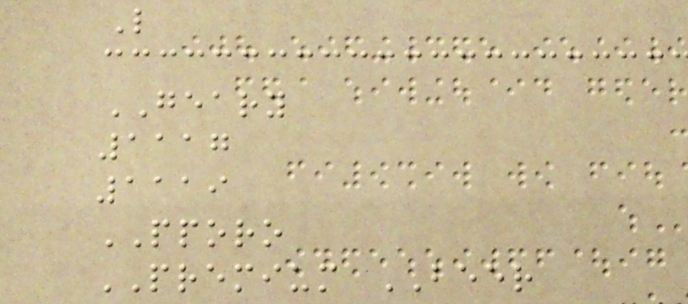L
GEARY
1117
1119
PPORO
PREMIUM BEER
